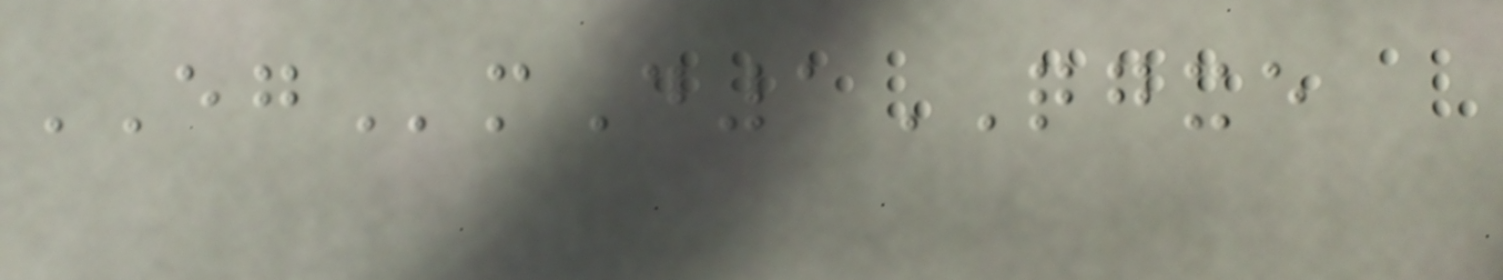EGmD1QGXE
